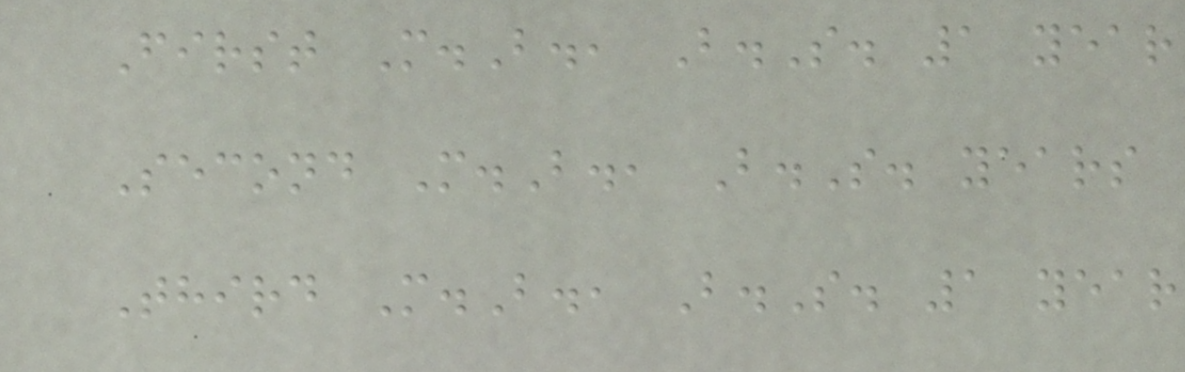First M.B., B.S. 1 year
Second M.B., B.S. years
Third M.B., B.S. 1 year
